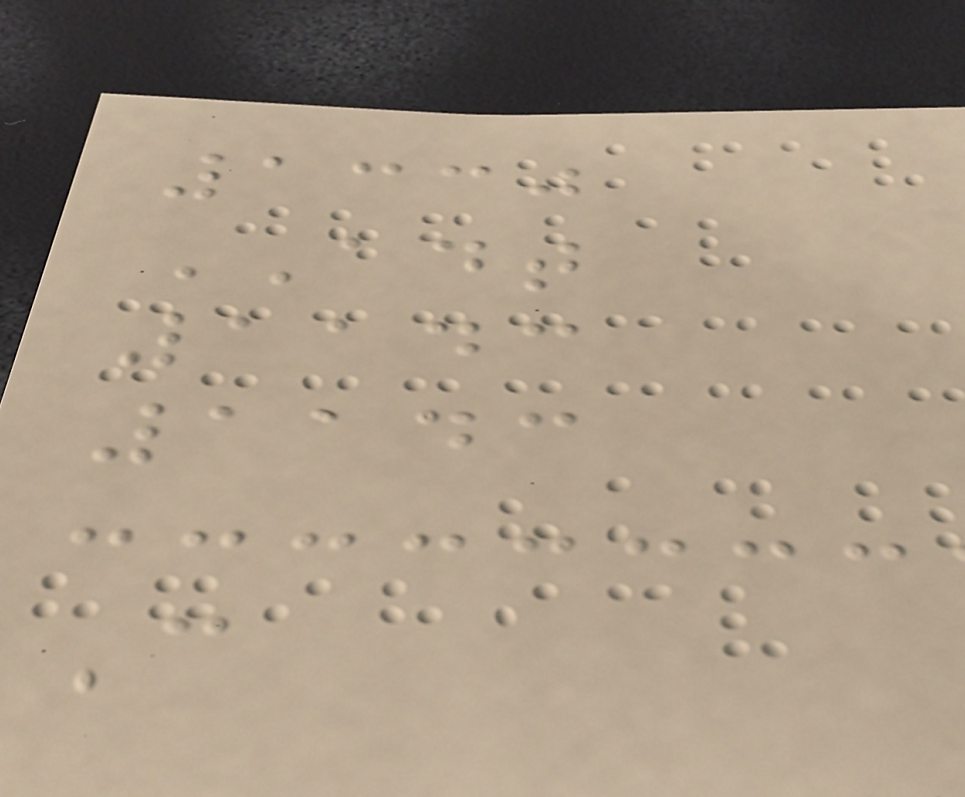1330
ADT
1143
1143
C
